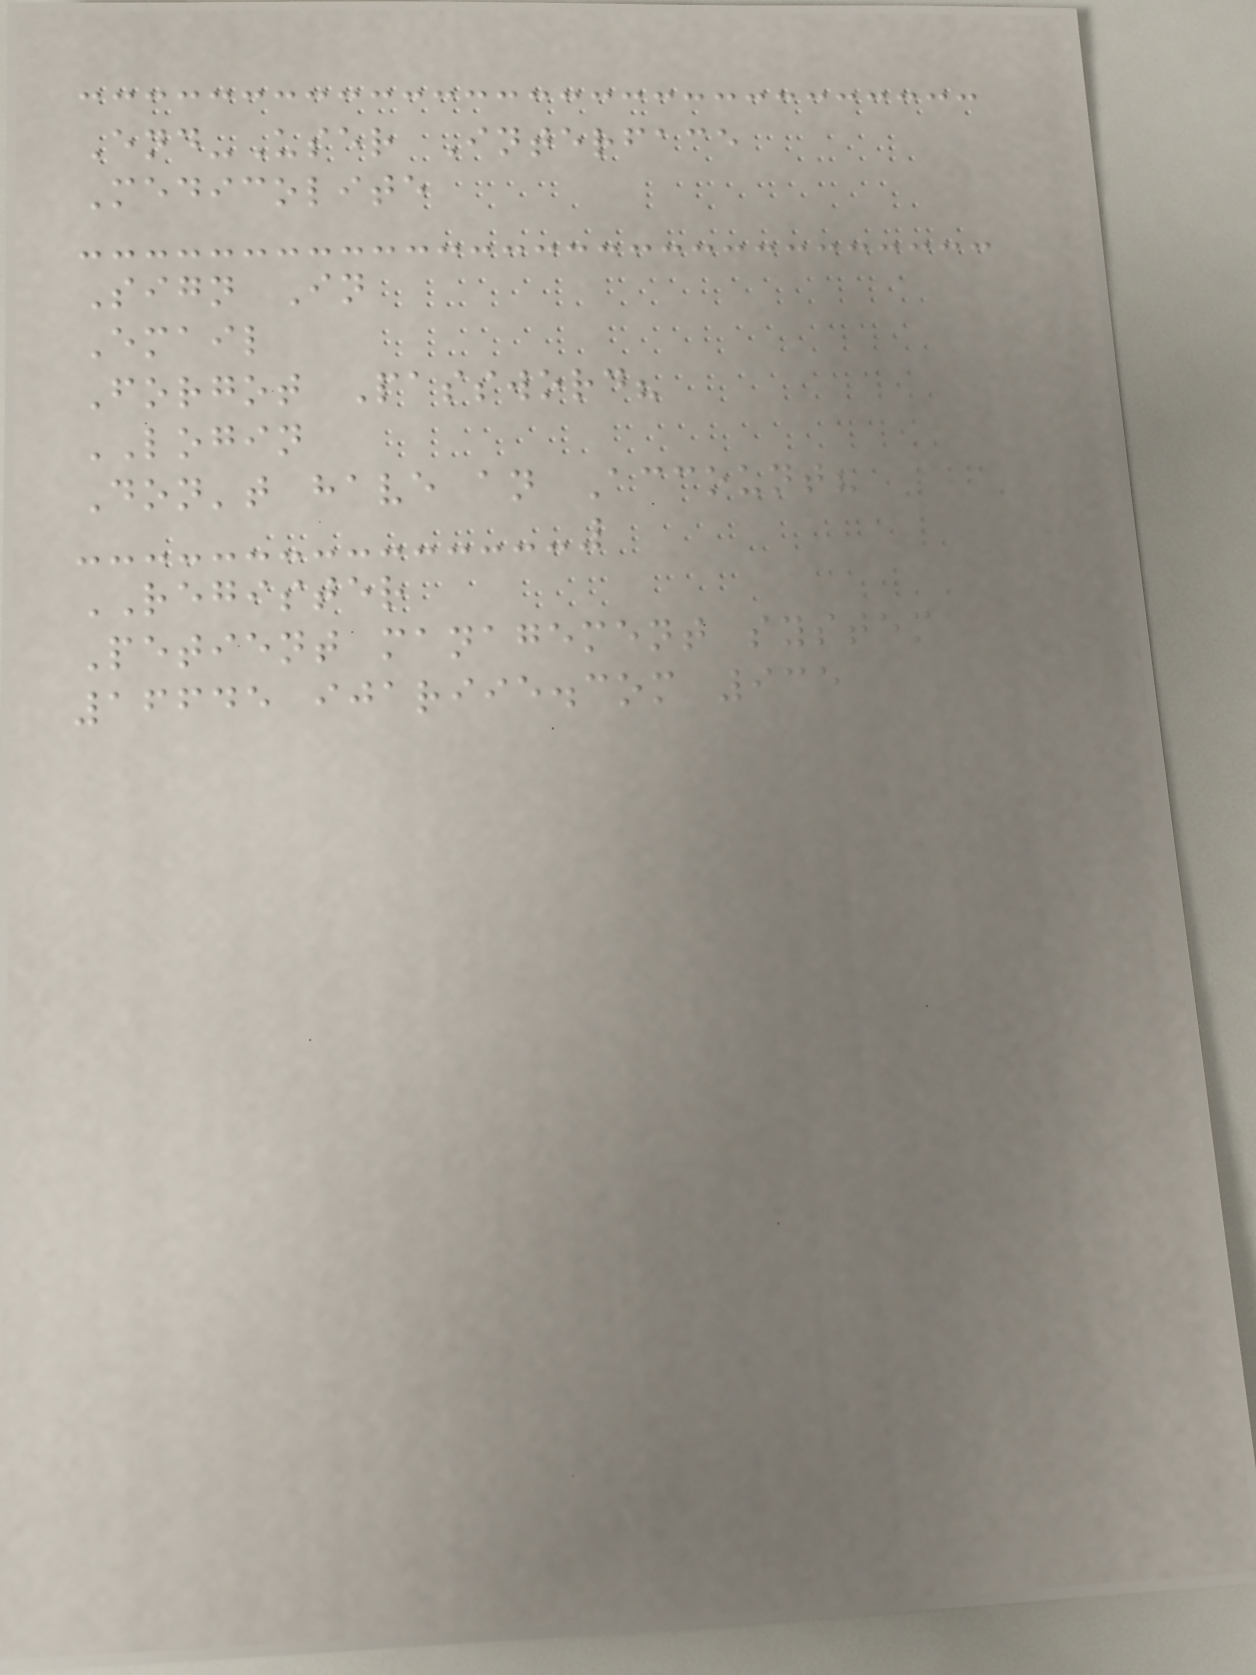End-User Interface
Medicolite
Sign In
Email
Forgot Password?
LOGIN
Don't have an Account?
REGISTER
Petient management system
16645 ijariie.com 935
